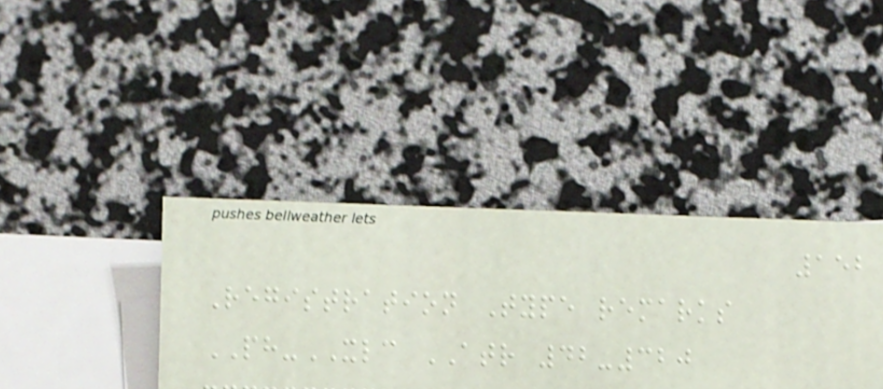152
Registration Type remarks
PH-XLC ATR 42-320
